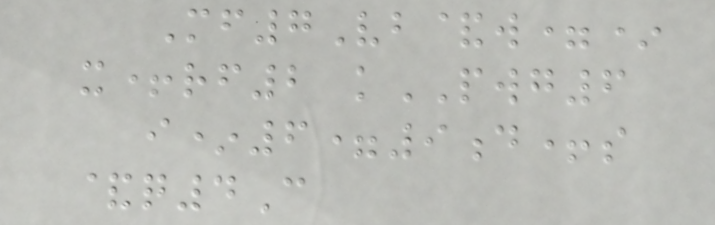Mf7Vb&w=*
x+rf2 kPWG6
i*6=9d+s
&q4C
